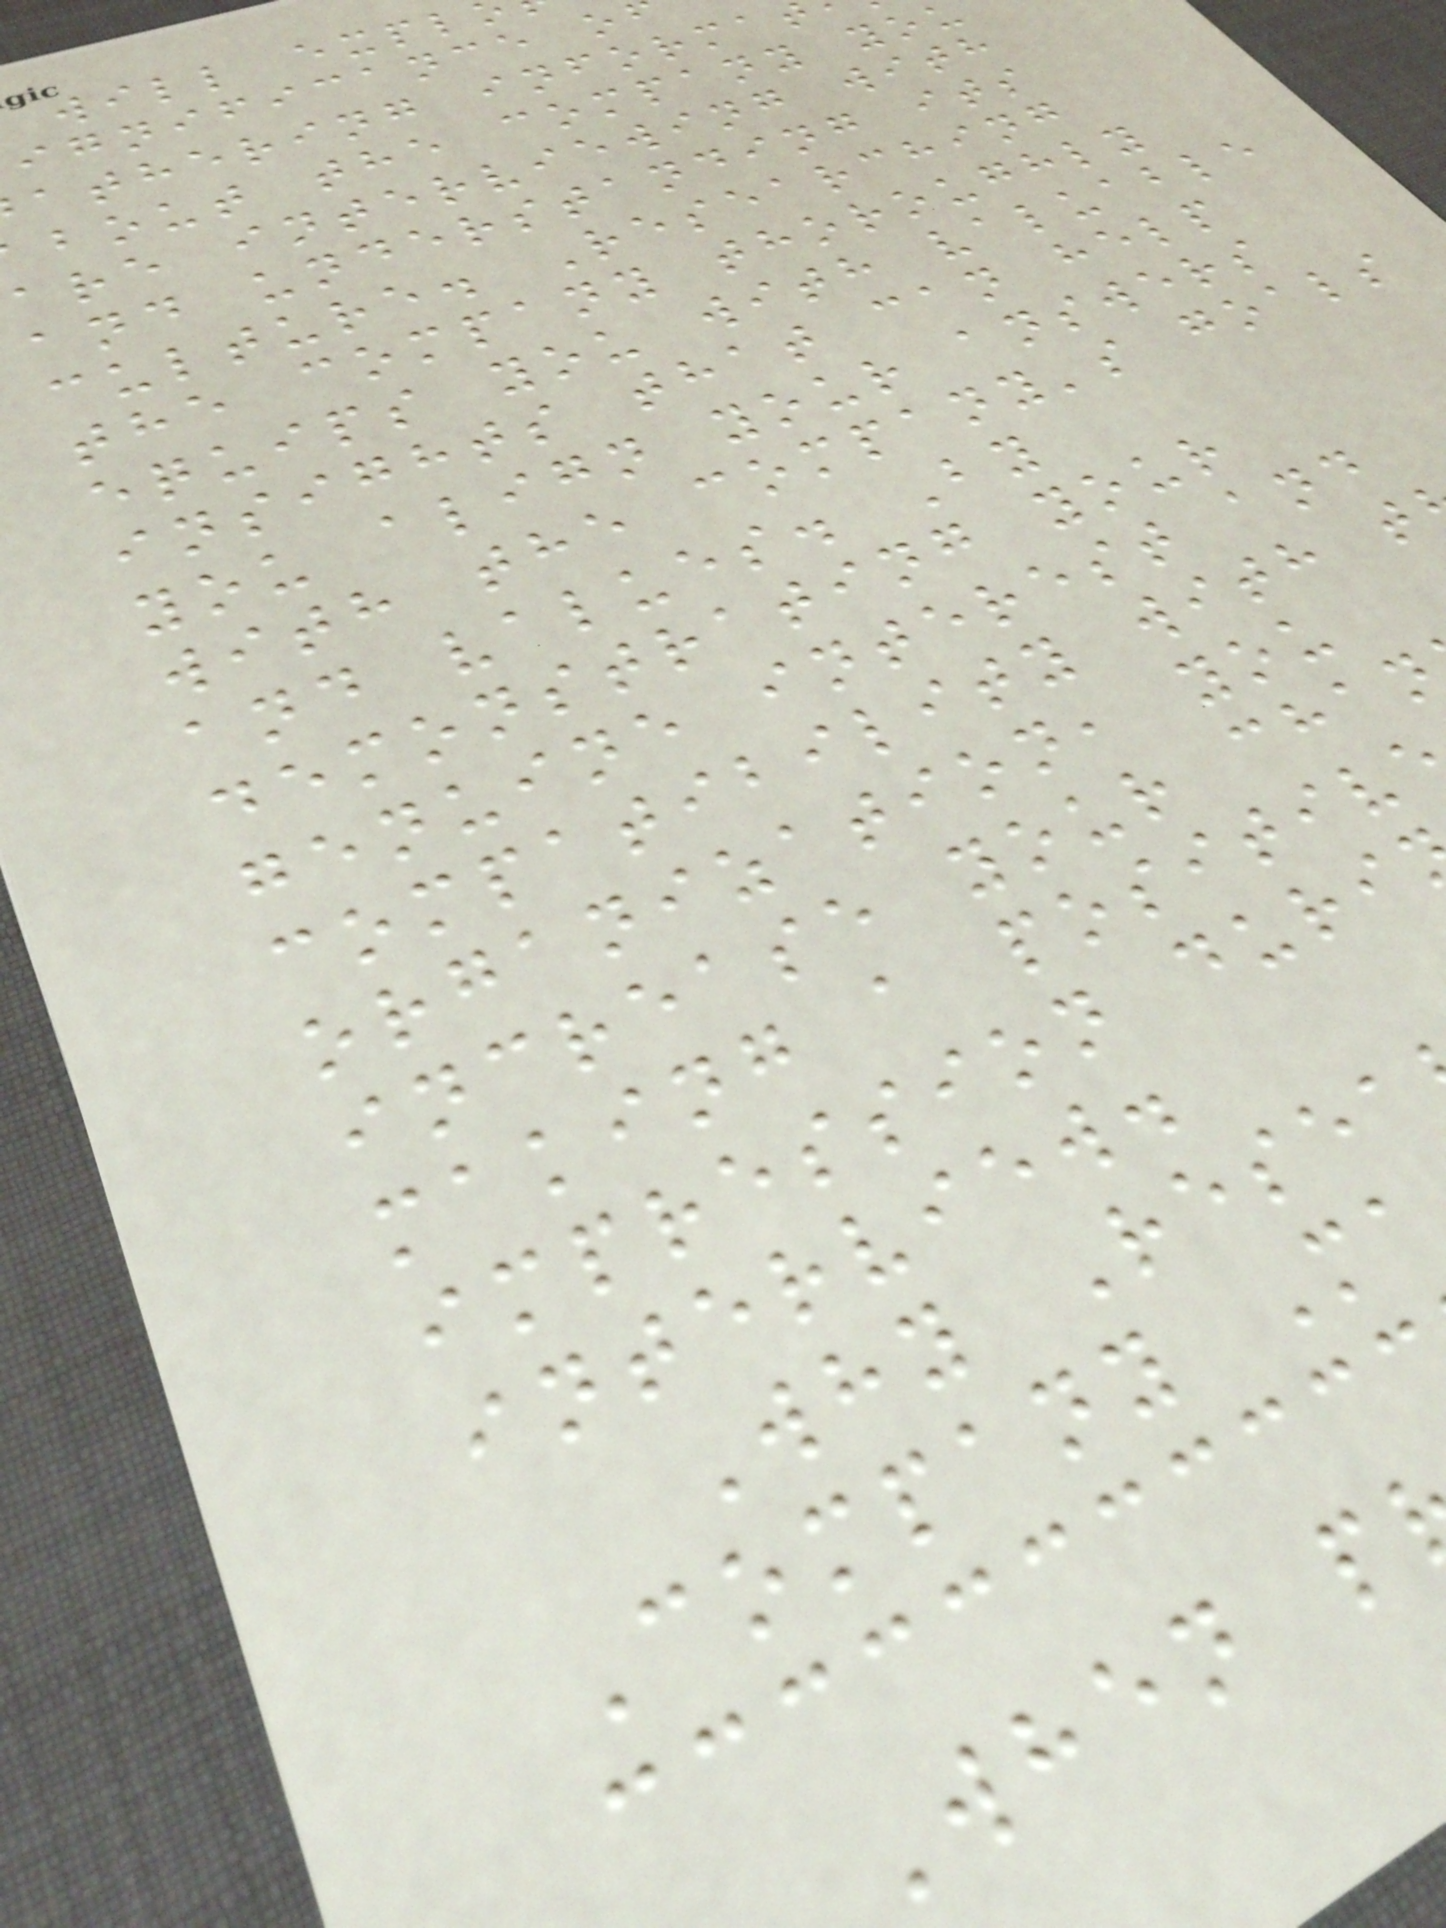will expl
ignificance o
athering informa
bout the company you
are interviewing with
and understanding its
culture. Researching
the company thoroughly
equips you with valuable
insights that can help
you align your answers
with the company's goals
and values. By
demonstrating your
genuine interest and
compatibility with t
organization, you
increase your chan
making a positiv
impression duri
interview.
Why Resea
Company Ma
When p
